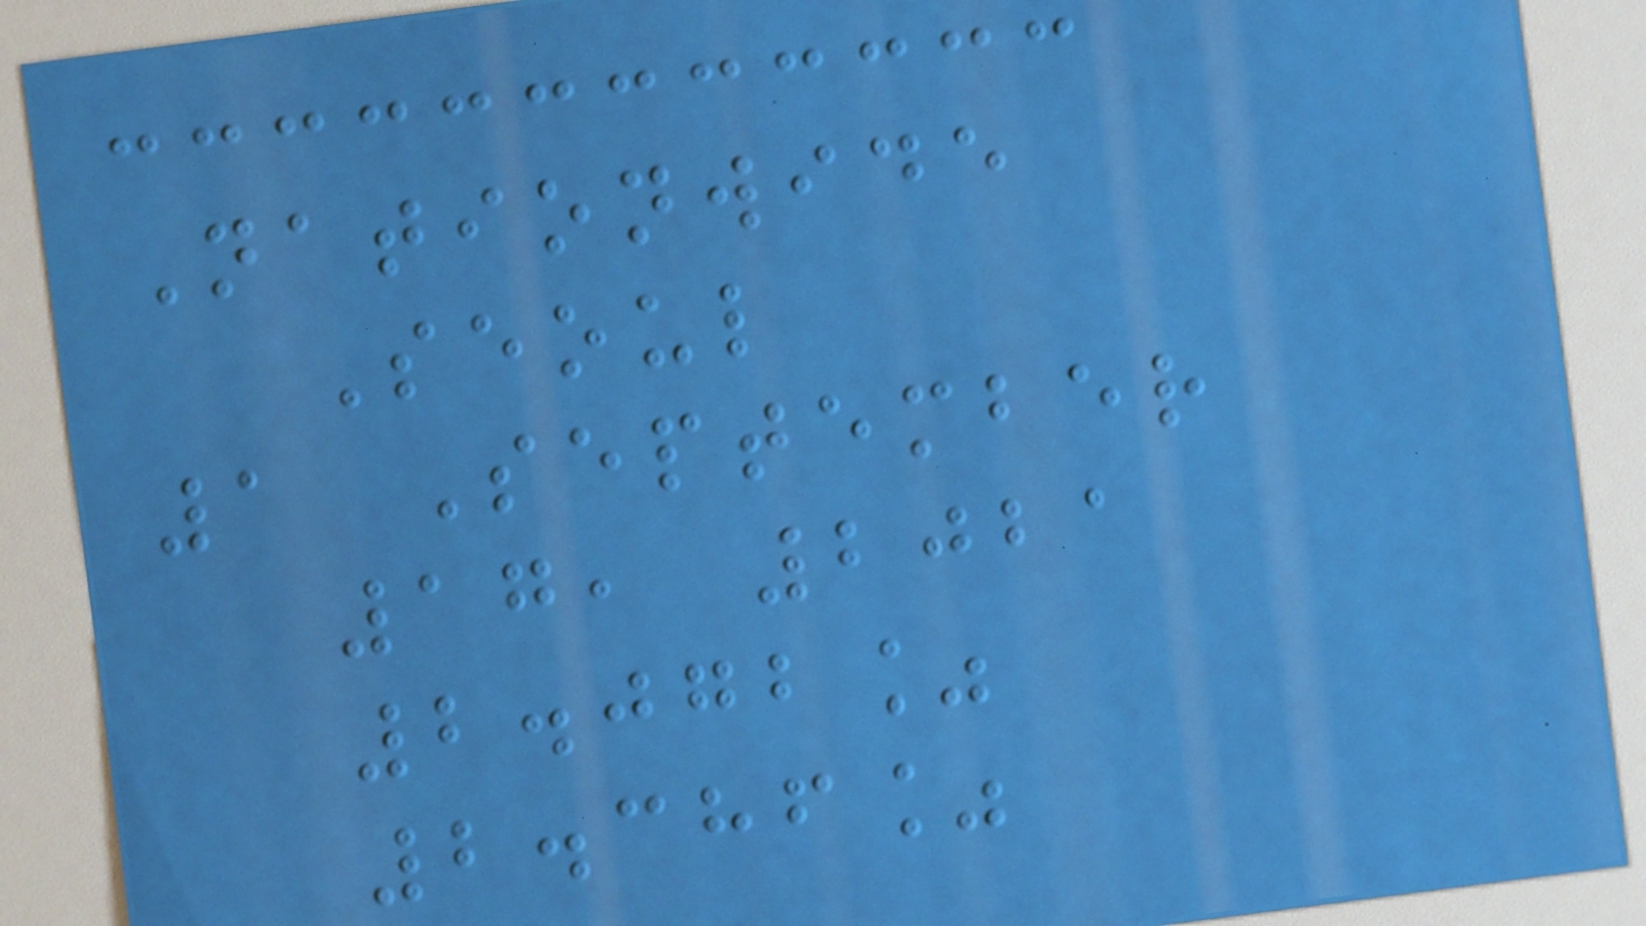Nationwide
Seoul
1 September
17, 2021
2.072%
2.386%
